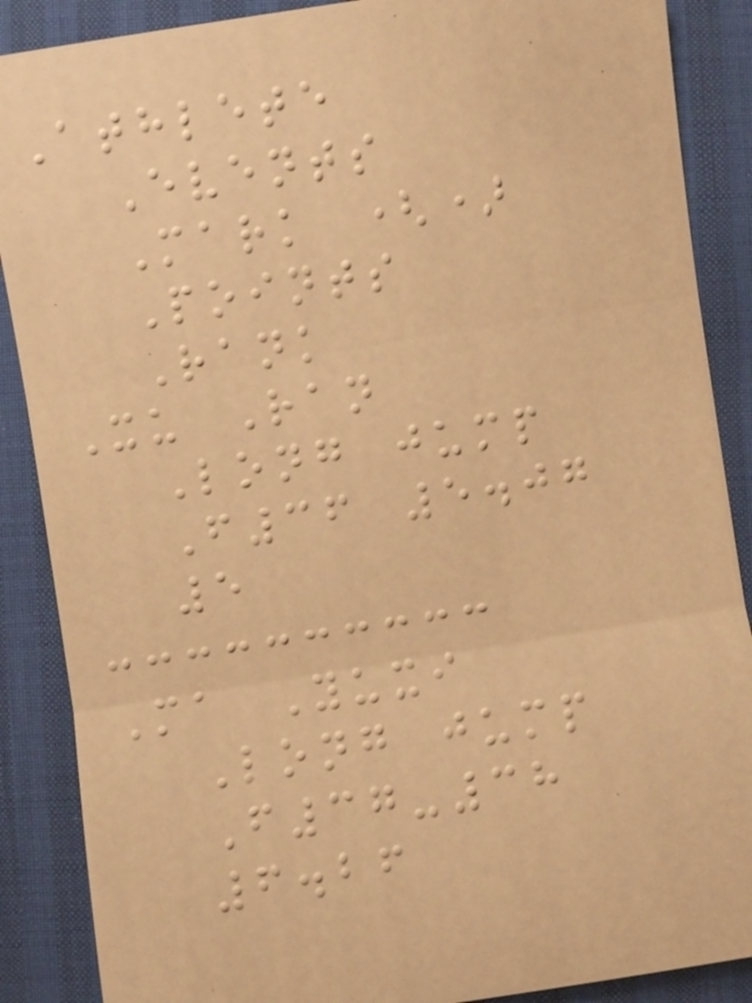Athlete
Events
Mark ()
Points
Rank
Xu Ran
Long jump
F36 5.07
5
Ma Yuxi
Long jump
F37-38
6.26
